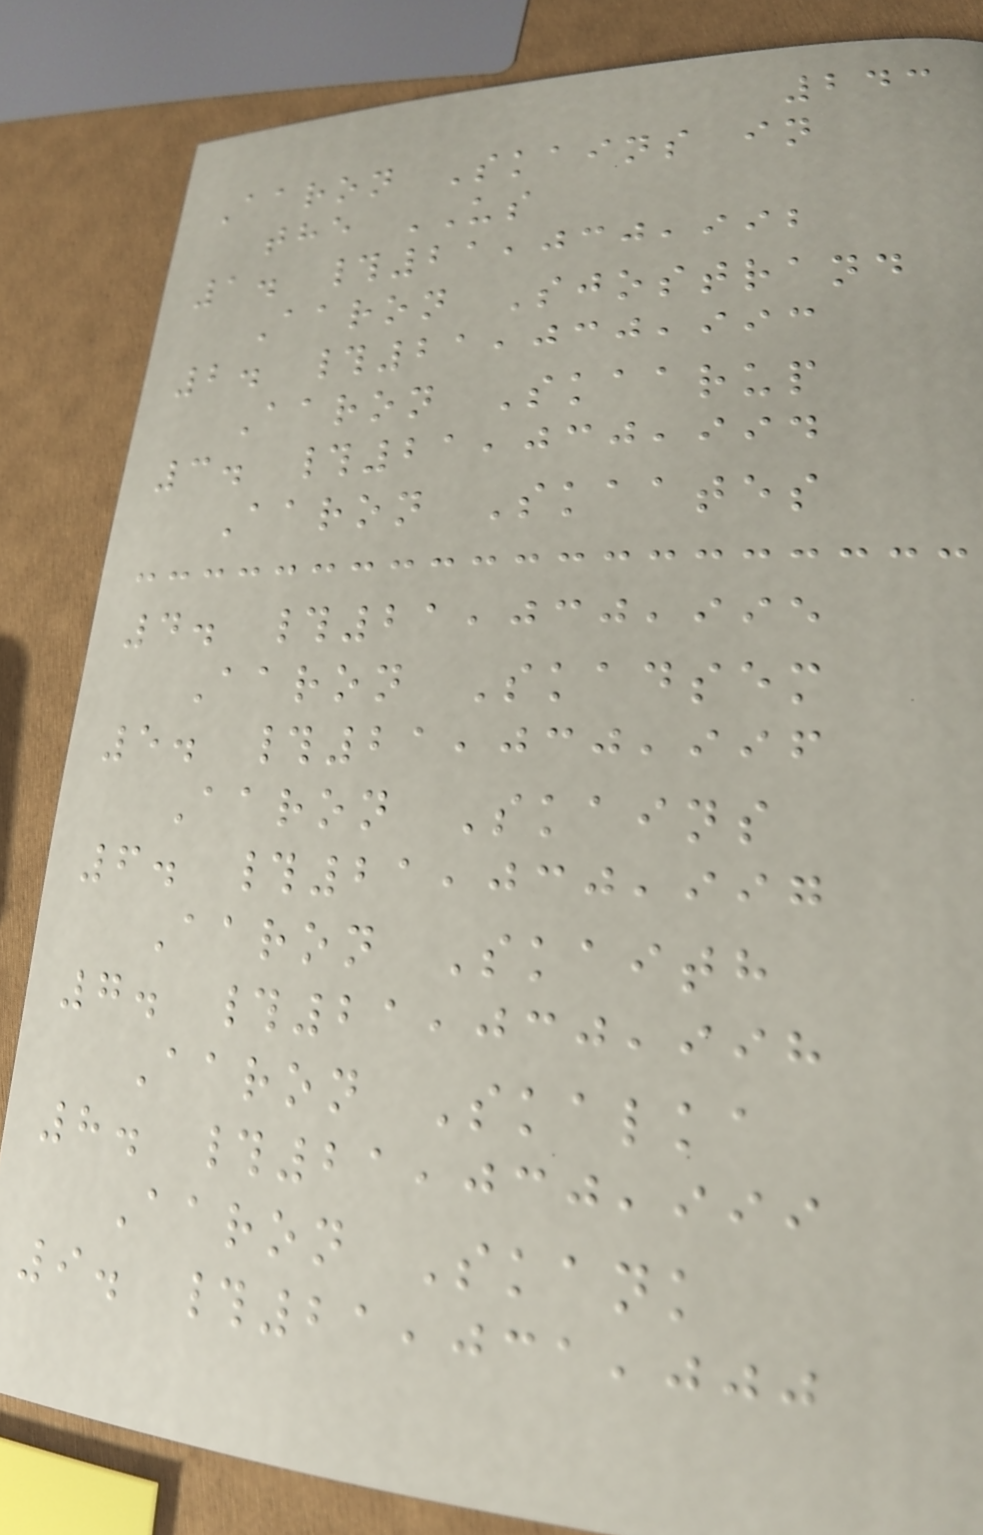243
Aaron Skains in
the US
1. #21,030,992
Aaron Sjostrand
2. #21,030,993
Aaron Skaarup
3. #21,030,994
Aaron Skaates
4. #21,030,995
Aaron Skadsem
5. #21,030,996
Aaron Skains
6. #21,030,997
Aaron Skaith
7. #21,030,998
Aaron Skalka
8. #21,030,999
Aaron Skank
9. #21,031,000
